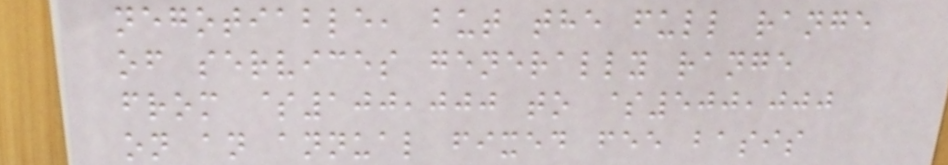negotiable, but the full range
of services generally range
from $100,000 to $500,000
on an annual fixed fee basis
